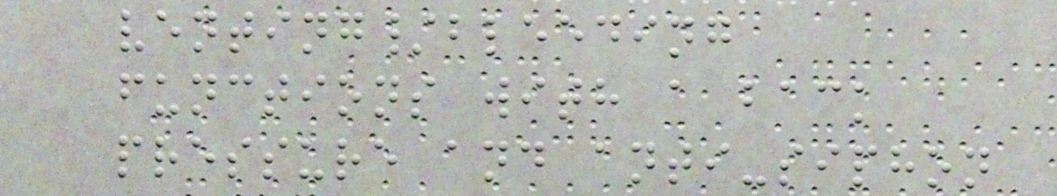venting/bleeding
functions with a back
pressure and anti-siphon
